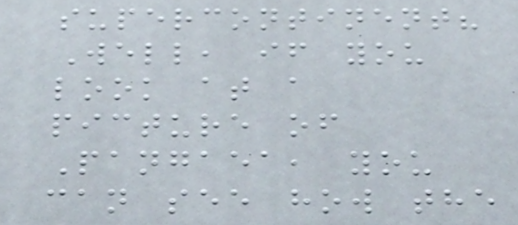supercontinent?
Well, if you
look at a
picture of
Pangaea, you
can see how the
